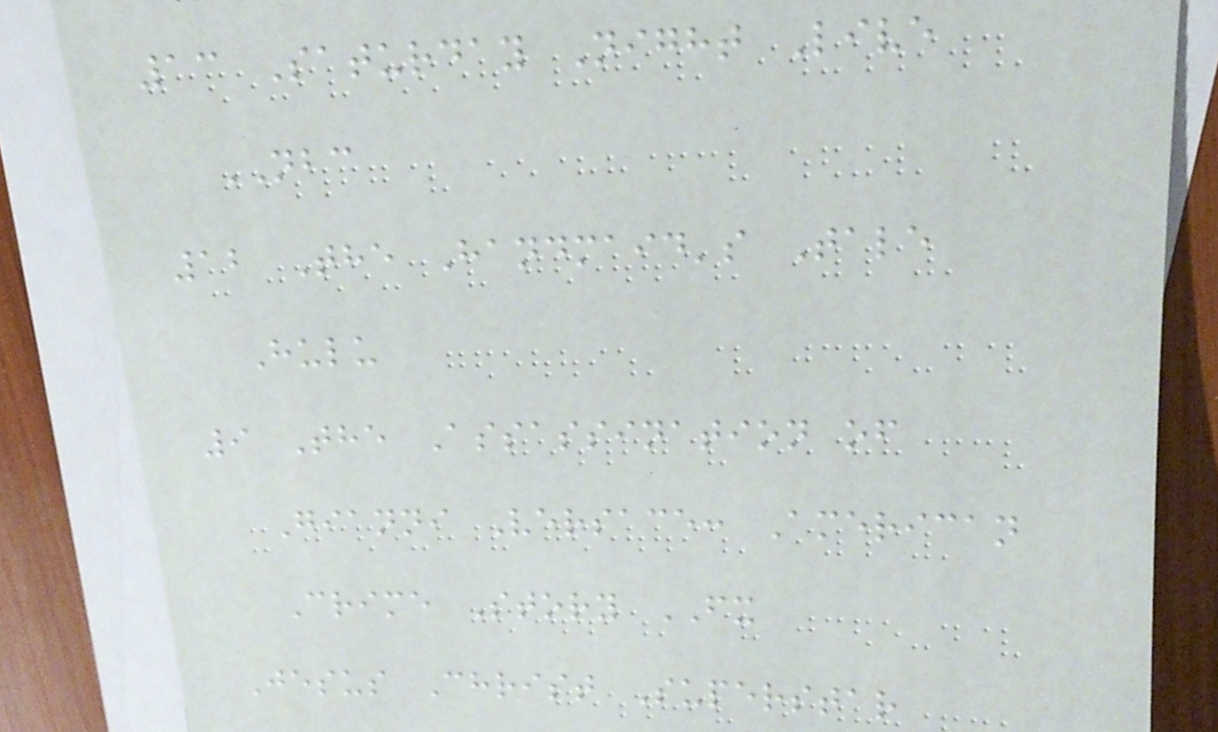13 Saturday Night Live
NBC
12 The Handmaid's Tale
Hulu
9 The Assassination of
Gianni Versace: American
Crime Story FX
Jesus Christ Superstar
